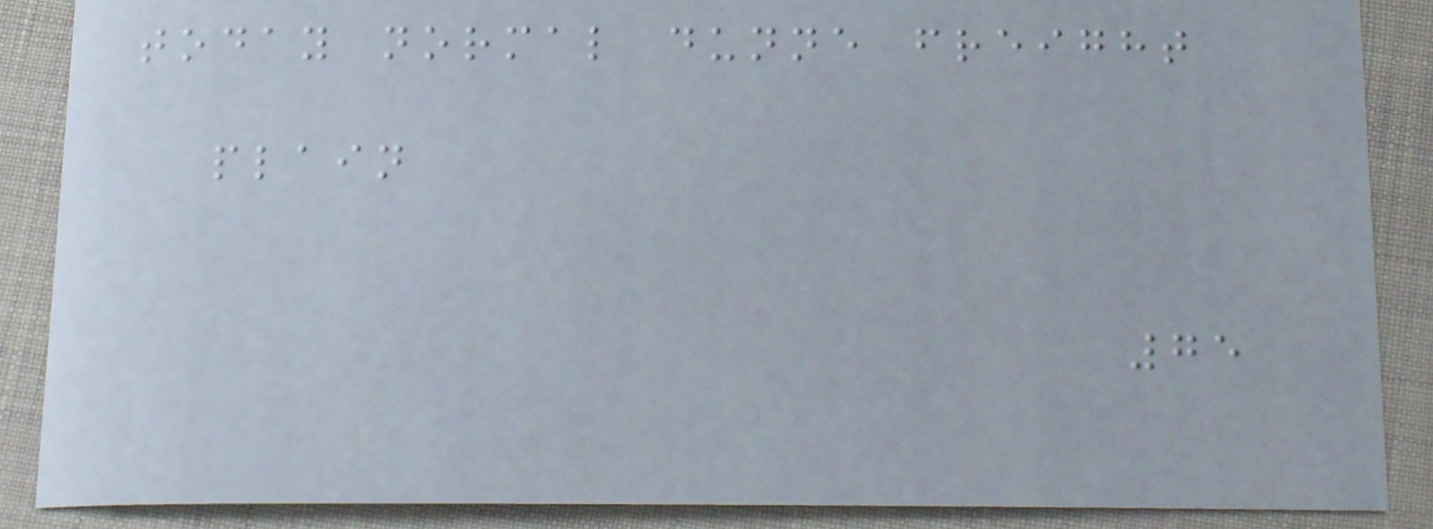today normal dunne freight
plain
75
